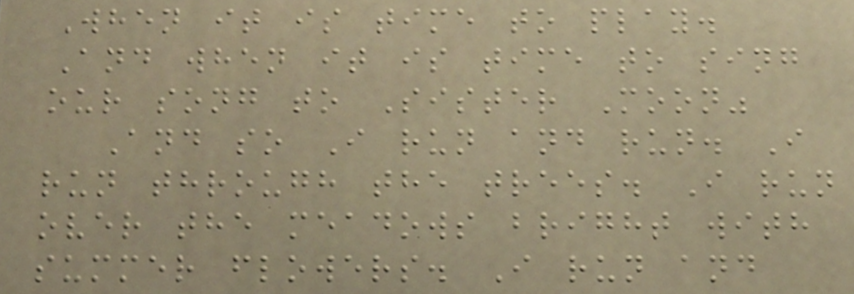When it is time to play.
And when it is time to sing
our song to Sister Moon"
And so I run and run. I
run through the trees. I run
over the meadows bright with
summer flowers. I run and
